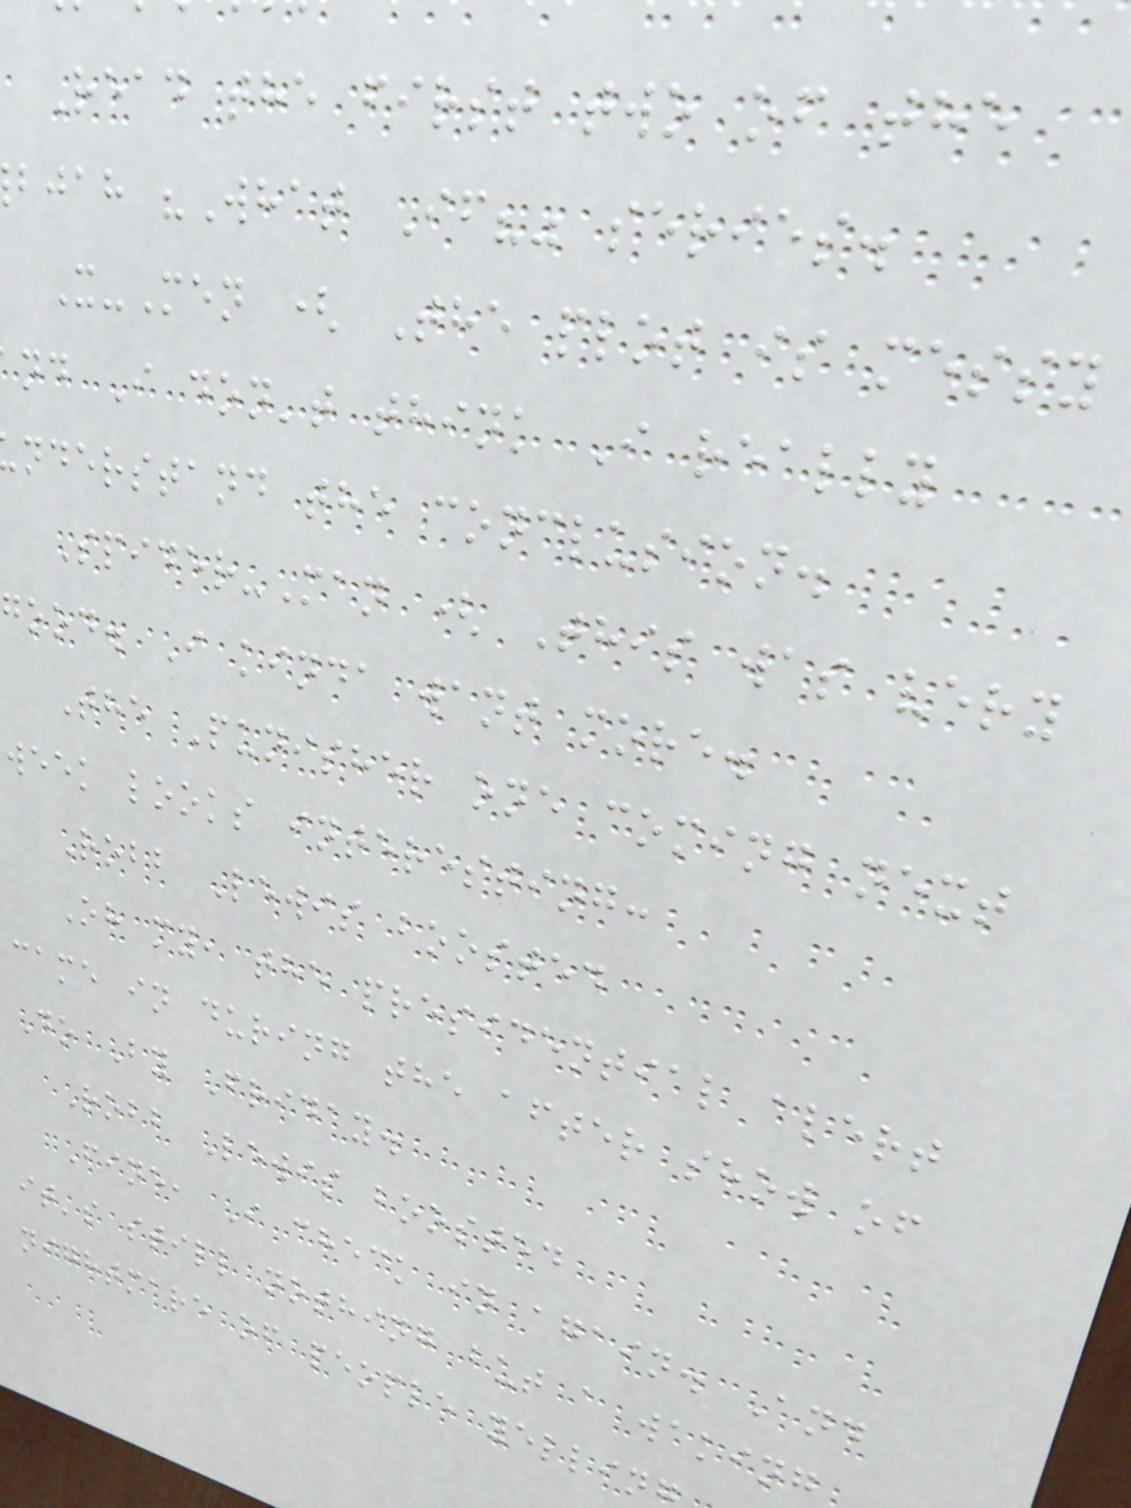Read the first two of the
bjah "What If?" series.
X-Men ( The plot is messy
nd I don't think I really
nderstand the conclusion.
Spider-Man ( This was very
good. I kinda want more.
The Punisher one coming next
week looks interesting:
Robb Lewis boosted
Oh my, the presidential alert
came in during the after show of
Do By Friday.
Robb Lewis boosted
Fine, I check in again. And
it's still nothing but a waking
nightmare of people yellin
